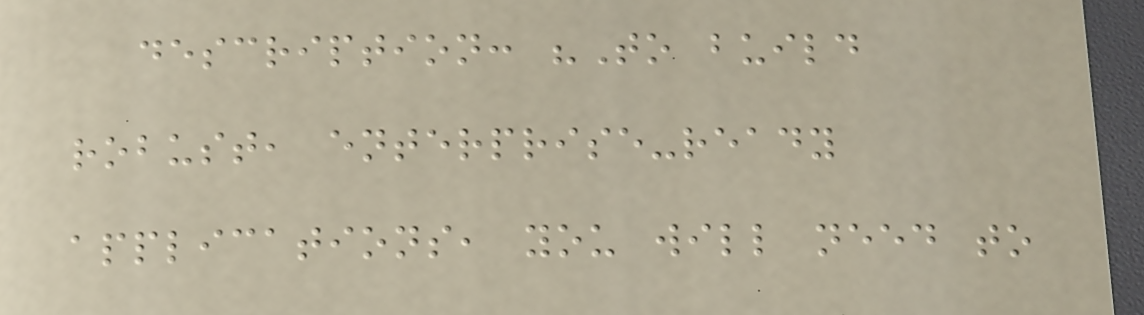description: "To build
robust, enterprise-ready
applications, you will need to
